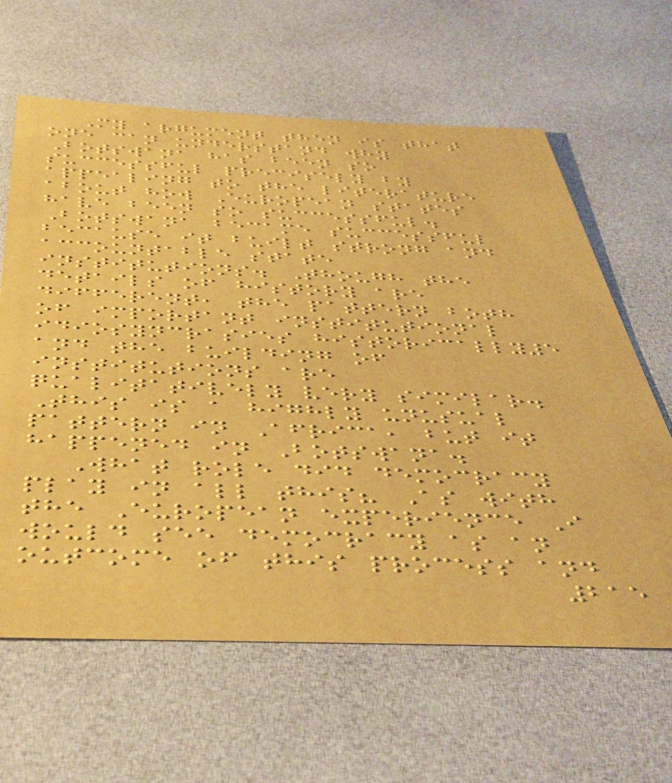My argument then is that
one can understand why
Botswana has been so
successful precisely by
appealing to the literature
about how European states
have been so successful.
Botswana became successful
because it built strong and
accountable state
institutions. Though the
details of history are
different, the pattern both
of important institutional
idiosyncrasies historically5
and the building of
institutions are
qualitatively very similar.
This is a highly unusual
pattern in Africa, but it
happened in Botswana.
What role did democracy
play in all this? As with
the European experience I
would see democracy as an
outcome of this process and
215
